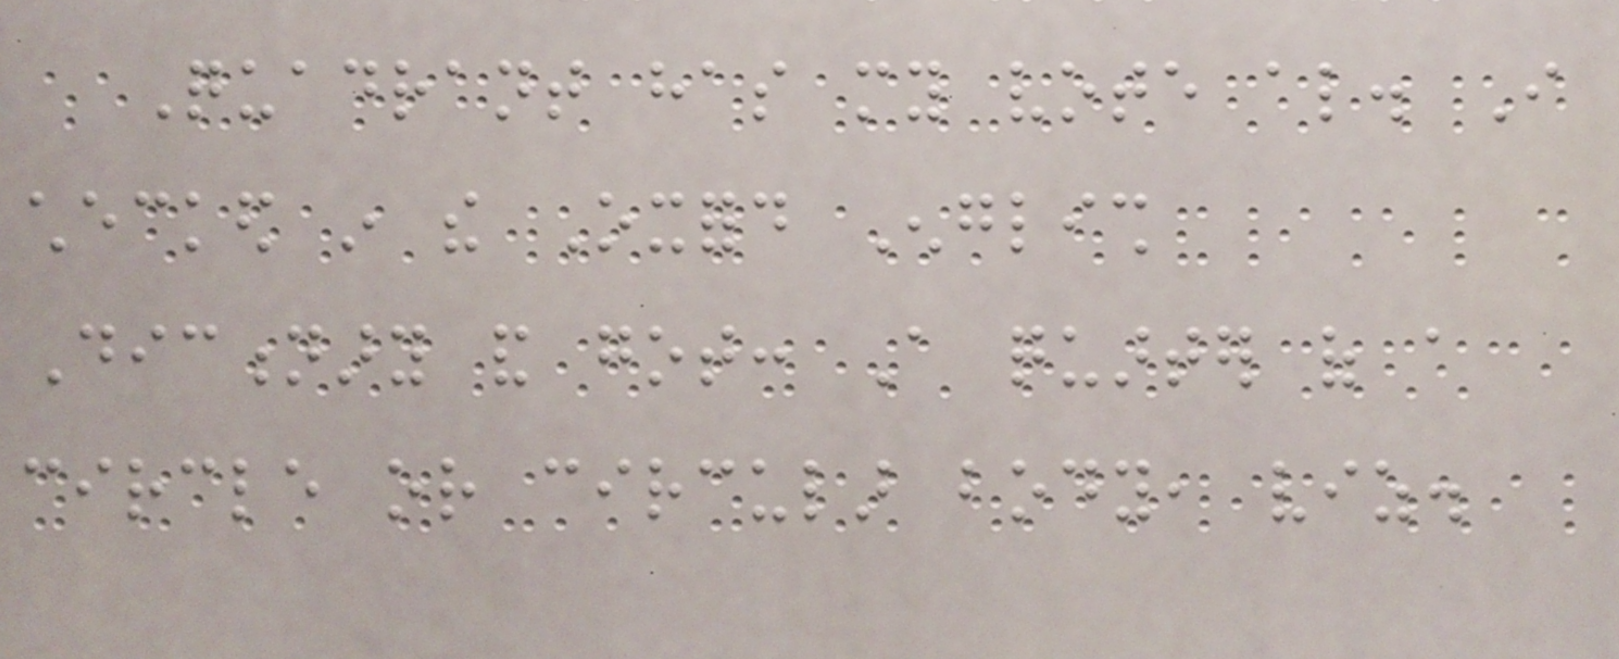Quadrant has my vote also. I
checked in the Oxford English
Dictionary and got: A quarter of a
circle or circular body, viz.
